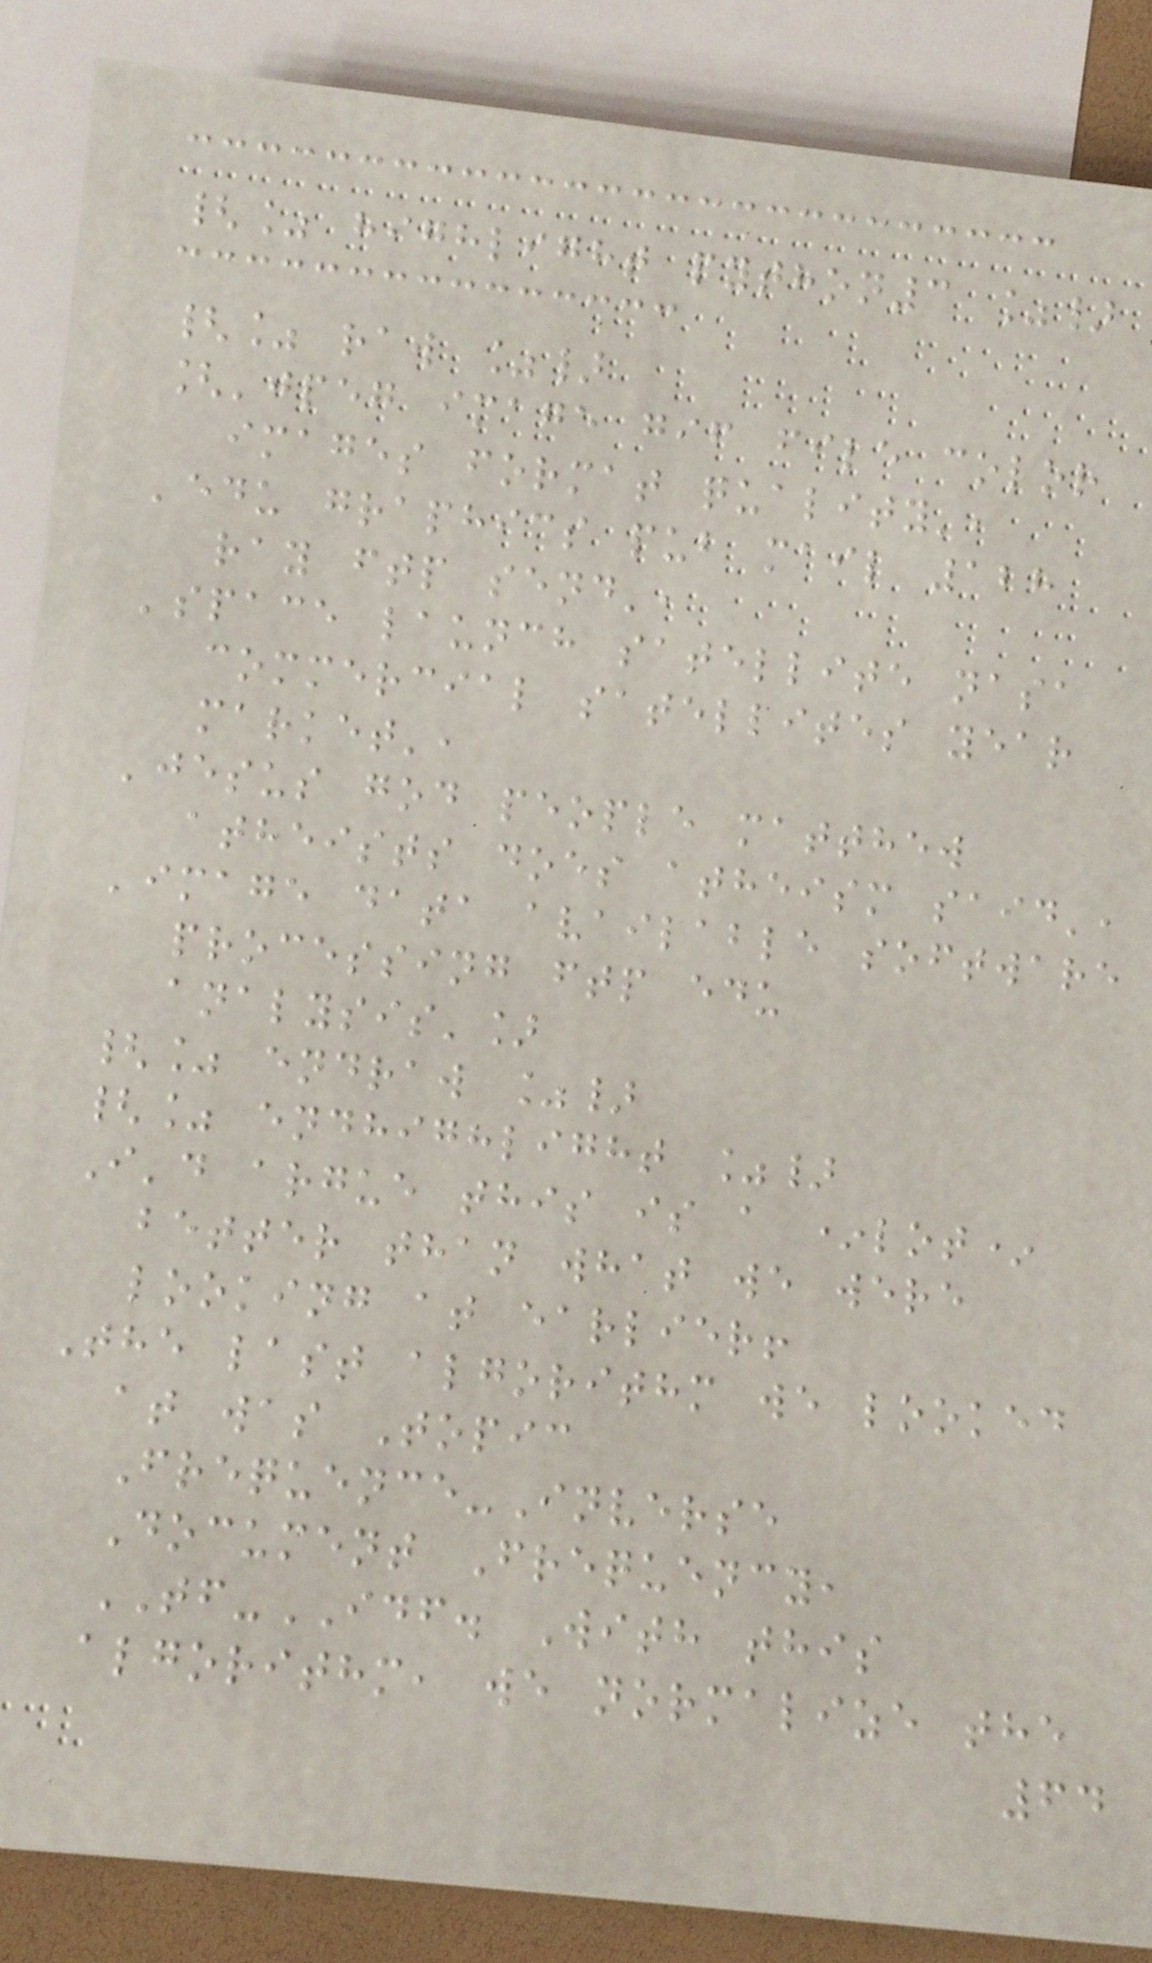{% highlight python3 %}
{% raw %}
['jpeg image gif file color
images format quality',
'edu graphics pub mail 128
ray ftp send',
'space launch satellite nasa
commercial satellites year
market',
'jesus god people matthew
atheists does atheism said',
'image data available software
processing ftp edu
analysis']
{% endraw %}
{% endhighlight %}
I'd argue this is a *lot*
better than what we were
looking at earlier!
The last algorithm we looked
at was Topic
Frequence-Inverse
Document Frequency,
TF-IDF. With this
algorithm, we normalize the
64
